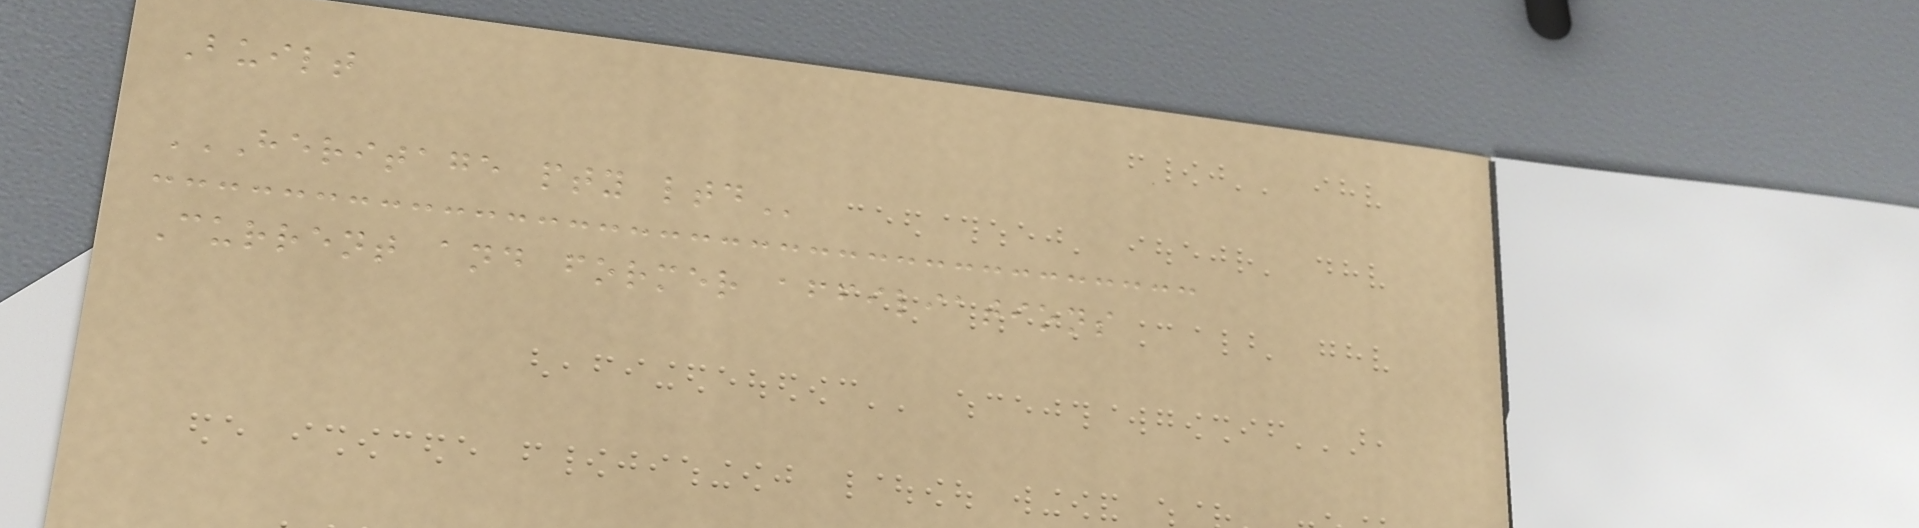Built
HERITAGE PTY LTD
Current and former affiliations
